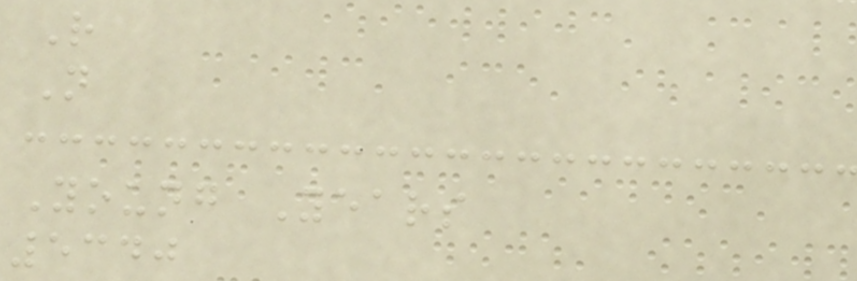R
N
Young Years
5340
